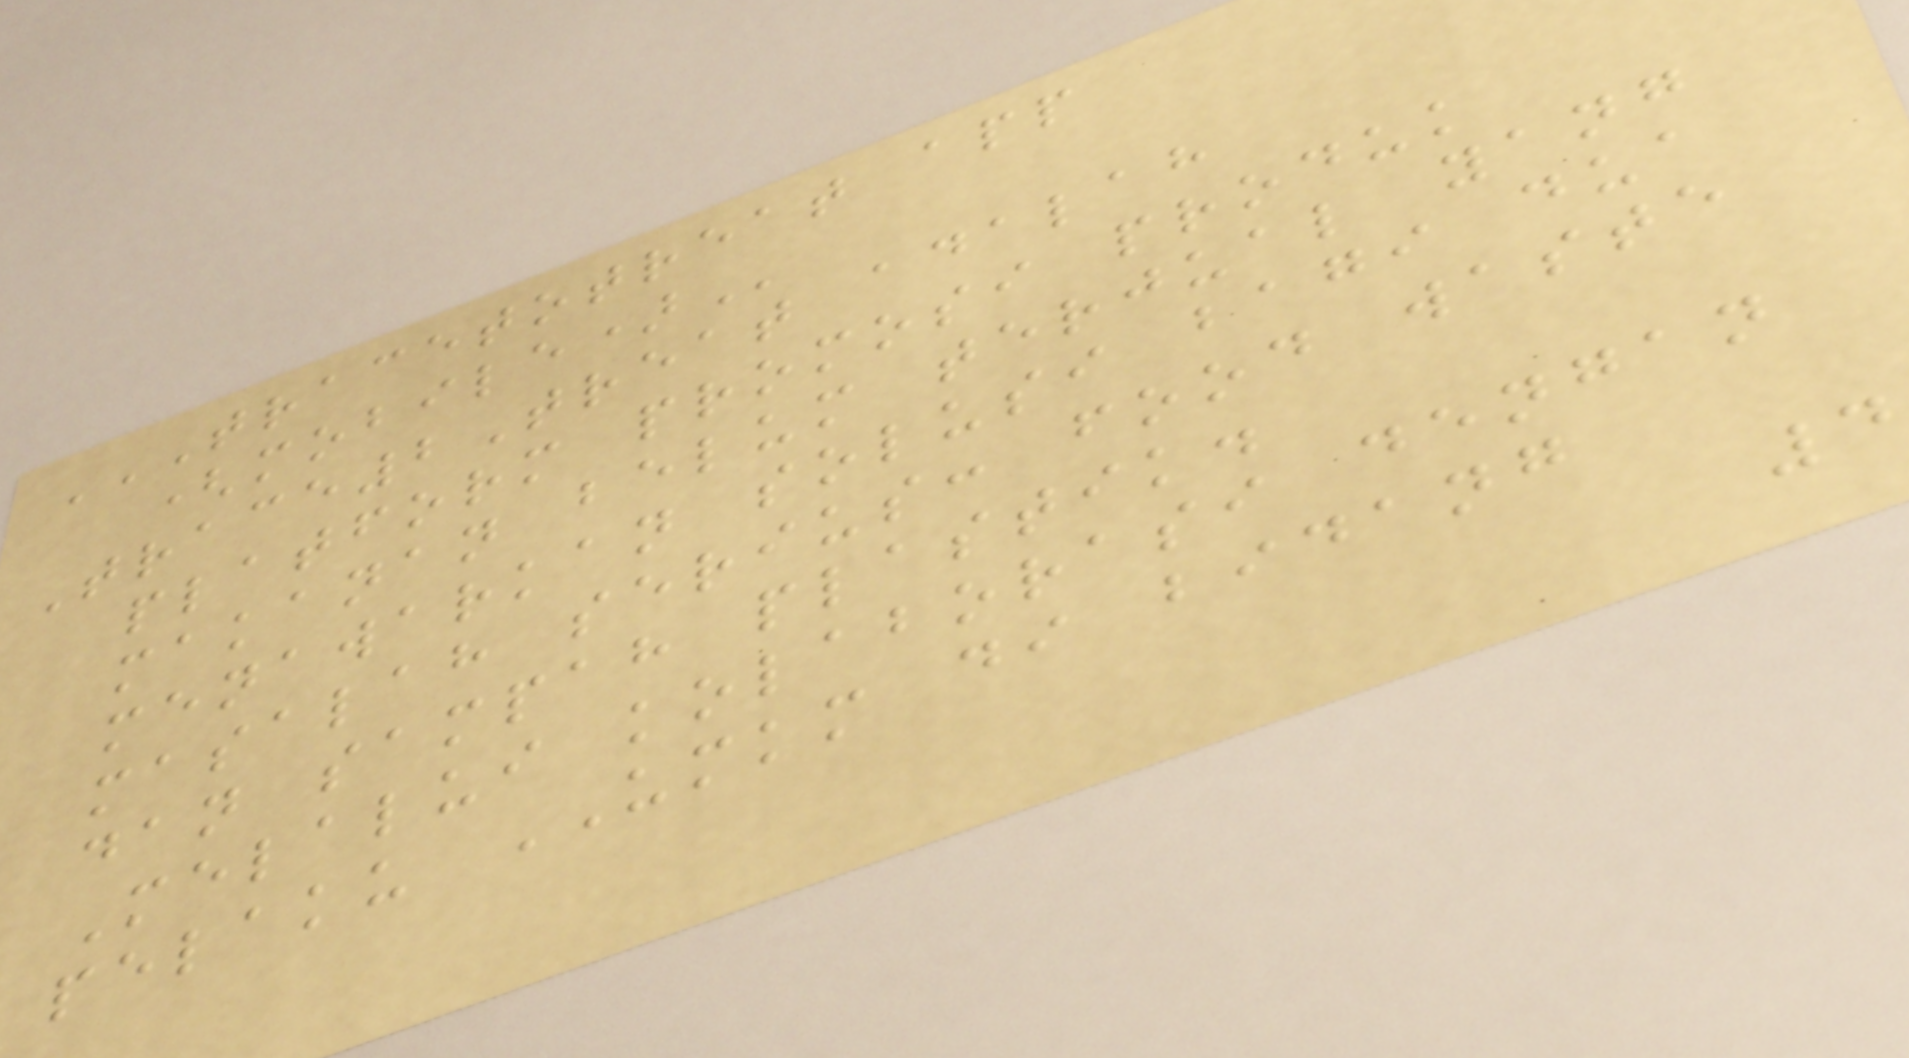TRACETOTREAT APP
(MOBILE)
Trace2Treat adalah
platform promosi produk
makanan belum terjual yang
menawarkan solusi bagi dua
masalah serius: food waste
dan sampah plastik.
Melalui kolaborasi dengan
pelaku UMKM di bidang
4
